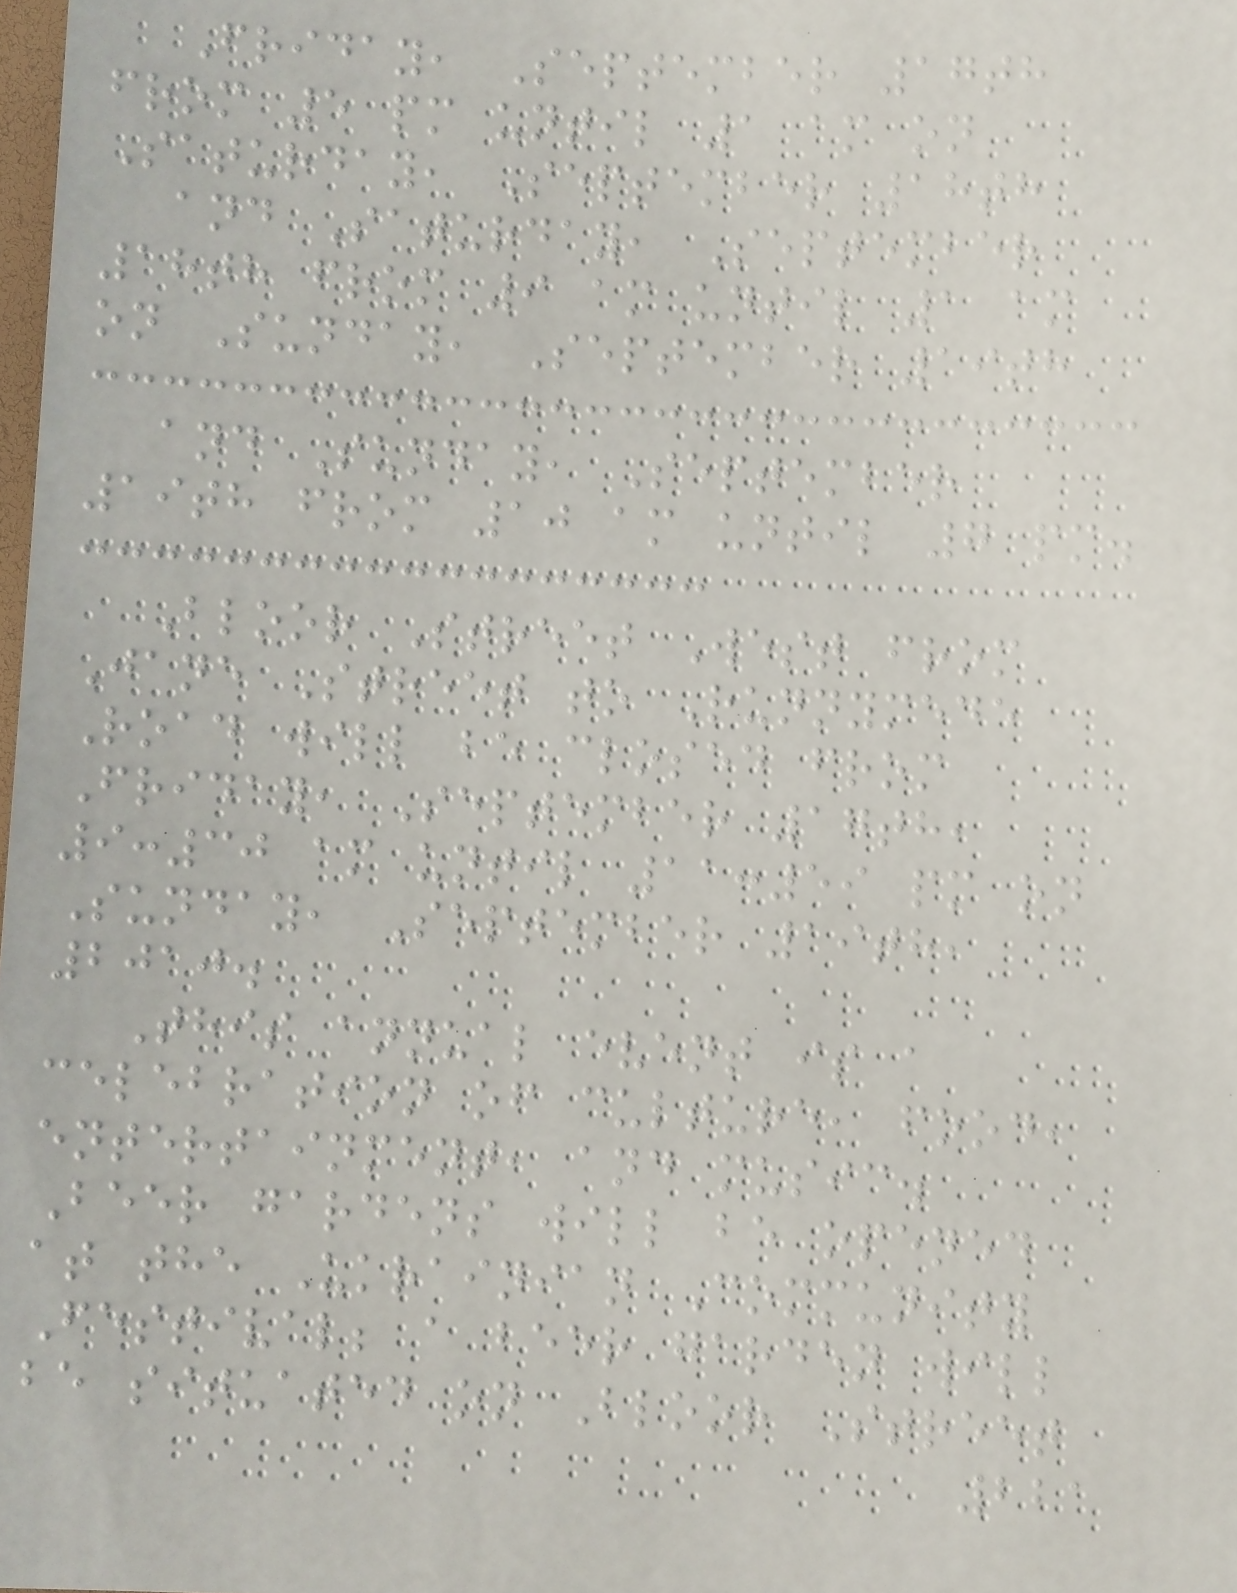Friday, September 17th
from 5 pm until 1 am on
Saturday, September 18th
and Saturday, September
18th from 9 am until 1 am
on Sunday, September 19th
and Sunday, September
19th from 10 am until 7 pm.
Bloor Street West from
Jane Street to Runnymede
Road will be closed from
Friday, September 17th,
9:30 am until 11:59 pm on
Sunday, September 19th,
2010.
This annual event is a
celebration of culture, food,
entertainment, and music.
Beer gardens will be opened
at the Ukrainian Community
Festival; a beer garden will
be situated on Bloor Street
221
